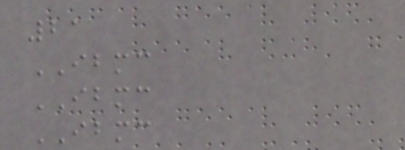21
IBMC
IBMC
IBMC
